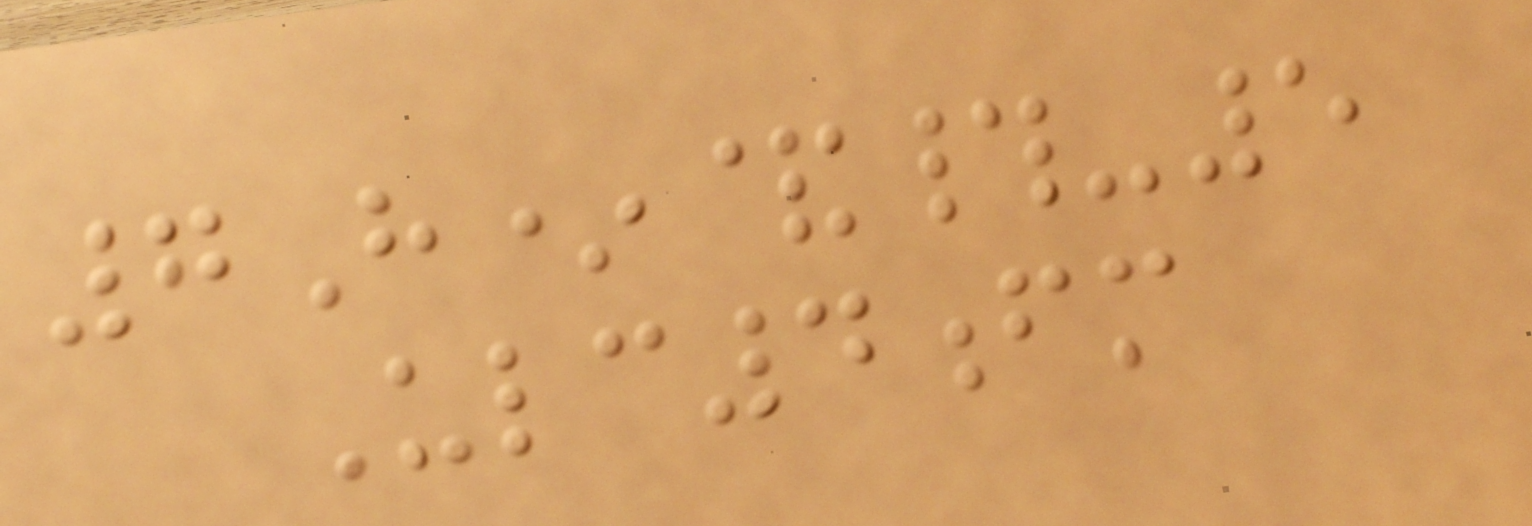7H*&#-5
Ulc4fm
